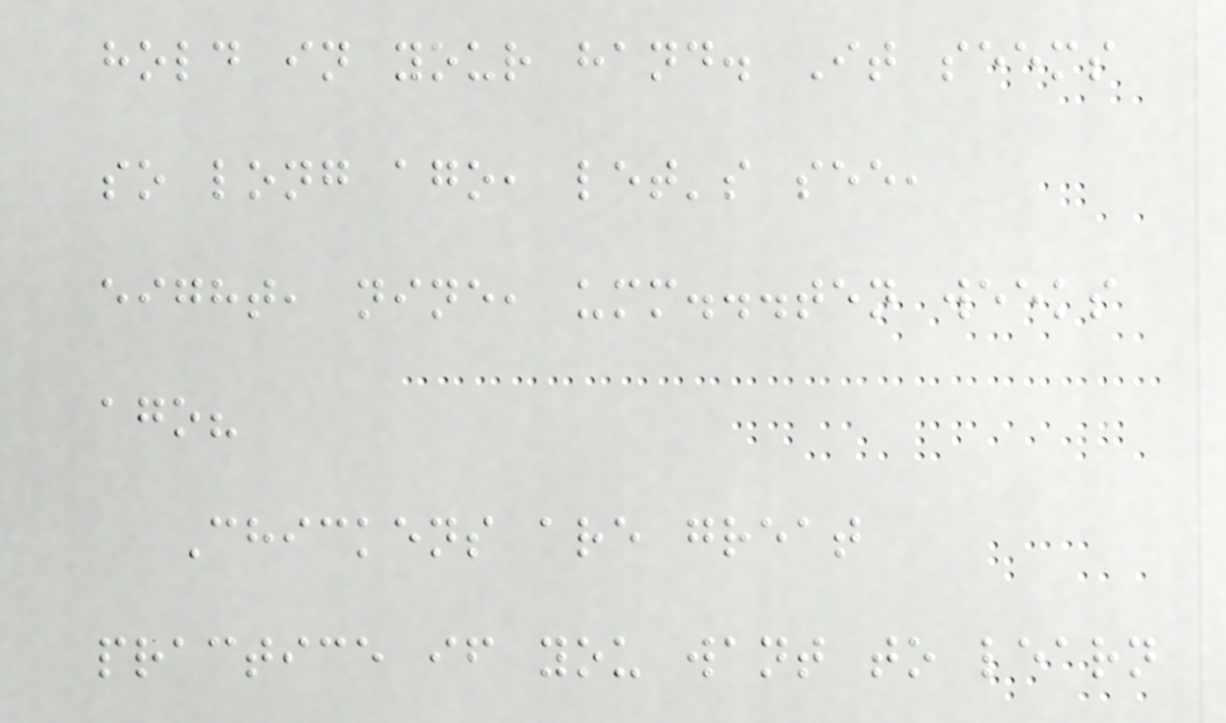hold in your hand. It seems
so long ago, let's see,
eight, nine, umm...ten weeks
ago?
Chickens are great
practice if you want to learn
